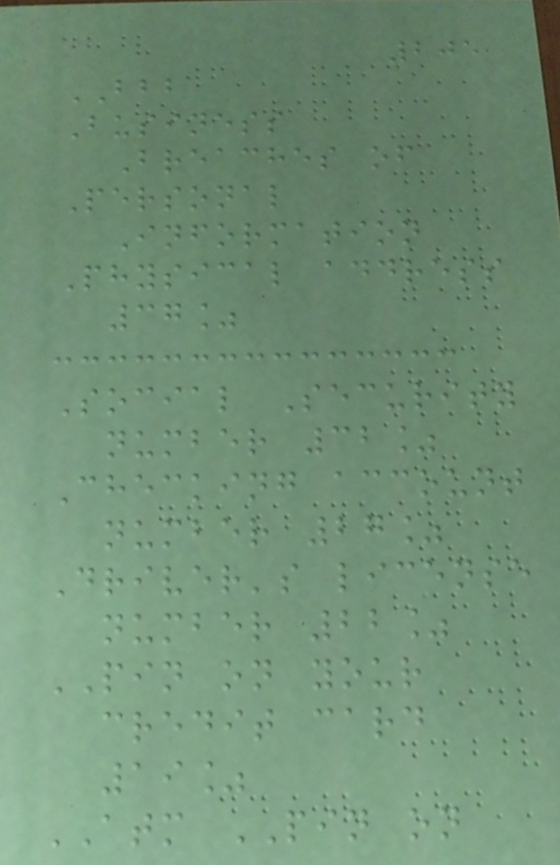205
BBB
Business
Breaches of
Personal
Information
Physical address
37%
Social Security
number 32%
Checking account
number 27%
Driver's license
number 22%
PIN on your
credit card
19%
ATM PIN on
